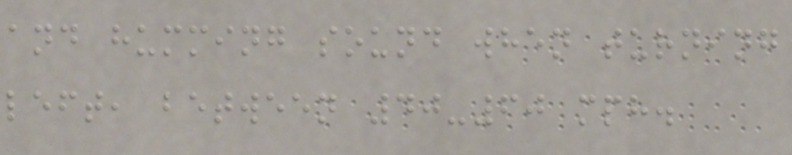and humming sound when turning
left, between 40-60 mph.
